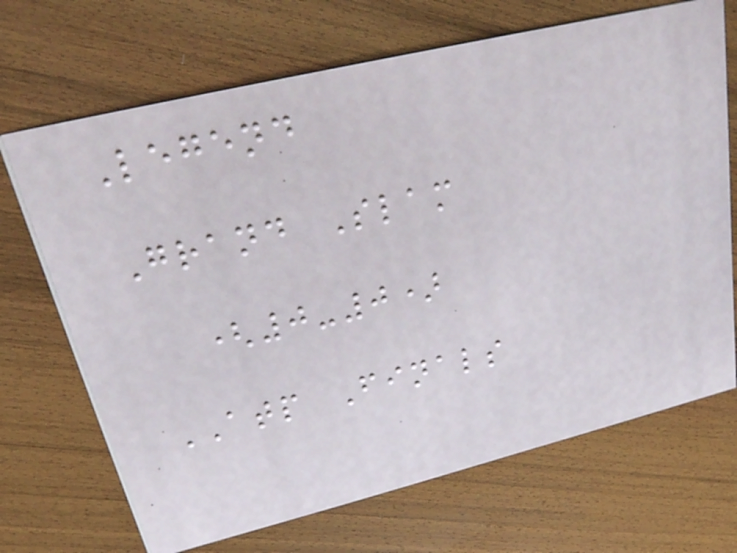Legend
Grand Slam
(0-0)
ATP Finals
